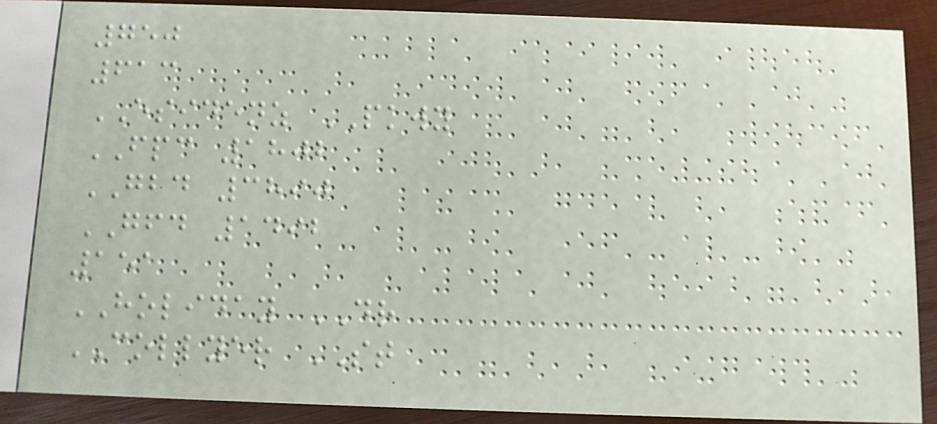750
613
ESIDENZ PKWY
FPC 1802
GBD 3890
GFD 1492
151
HOLIDAY DR
COLLYER ST
